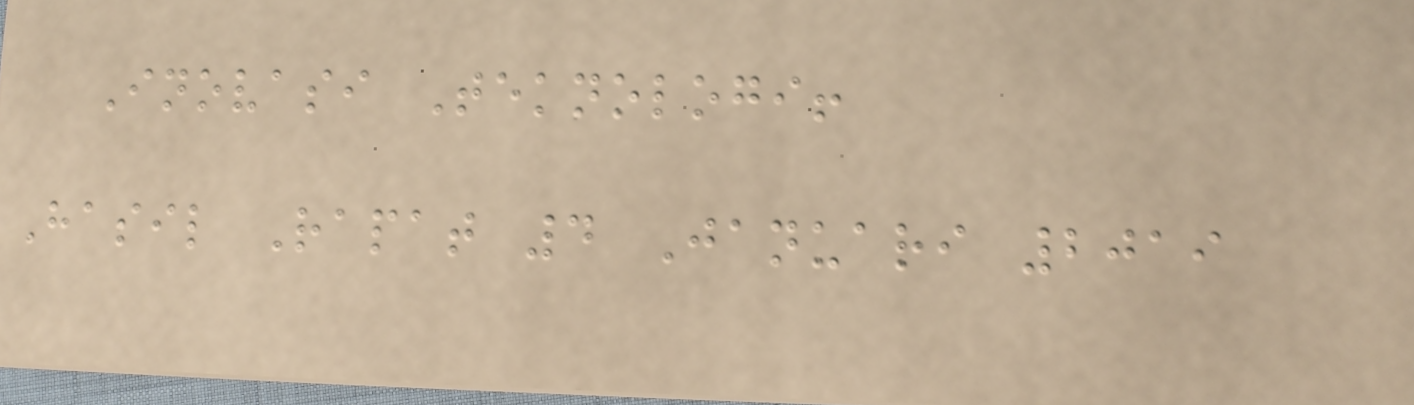Inovasi Teknologi!
Hasil Rapat 4 Januari 2019
